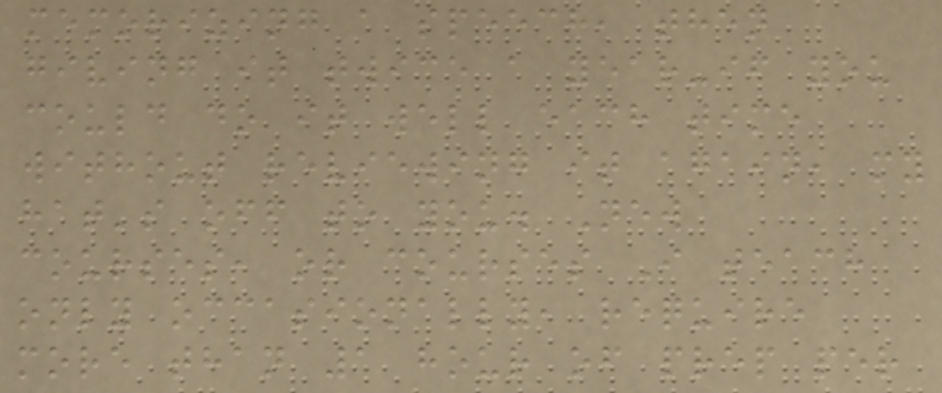memorizing a speech, then
giving it twice a year-if you
could do it well each time
without reviewing it again, my
hat's off to you. New
courses, or courses I teach
only occasionally, require
more than 1 hour of prep per
